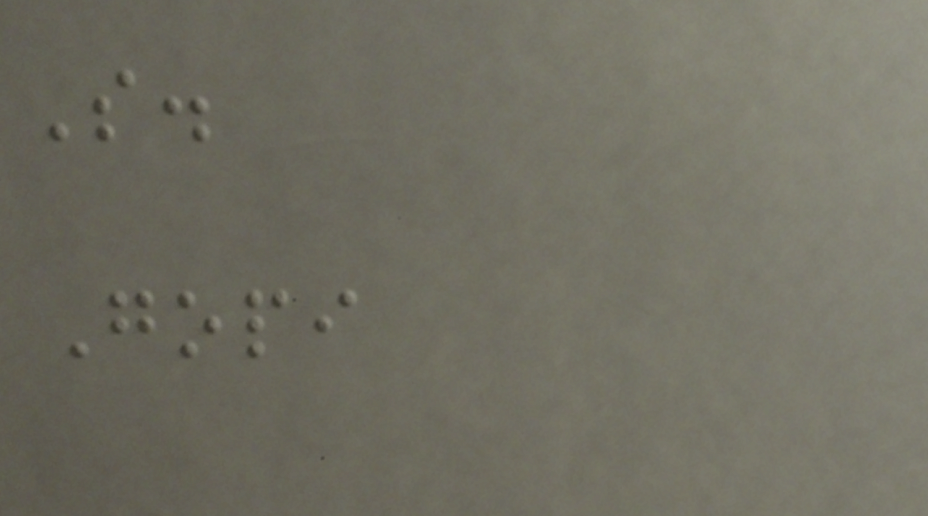S.
Gopi
